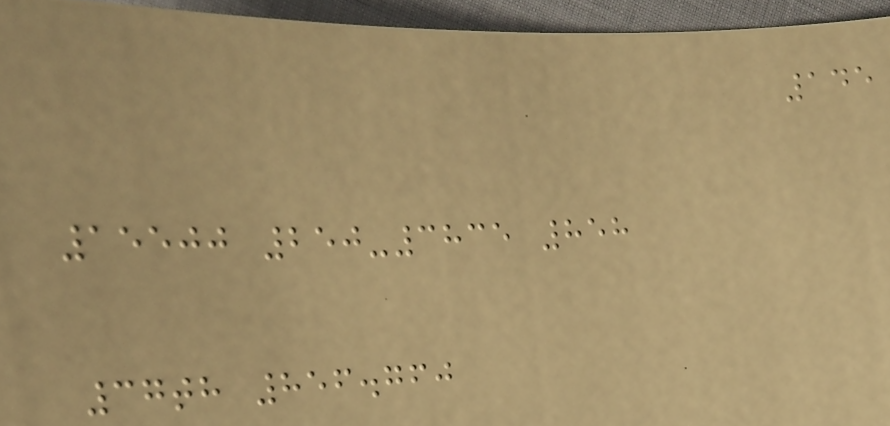145
15500 250-3835 858
37th 856.760
